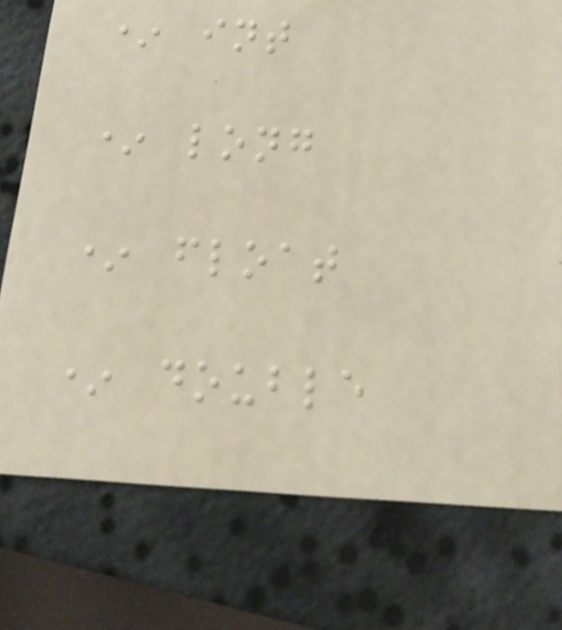* int
* long
* float
* double
